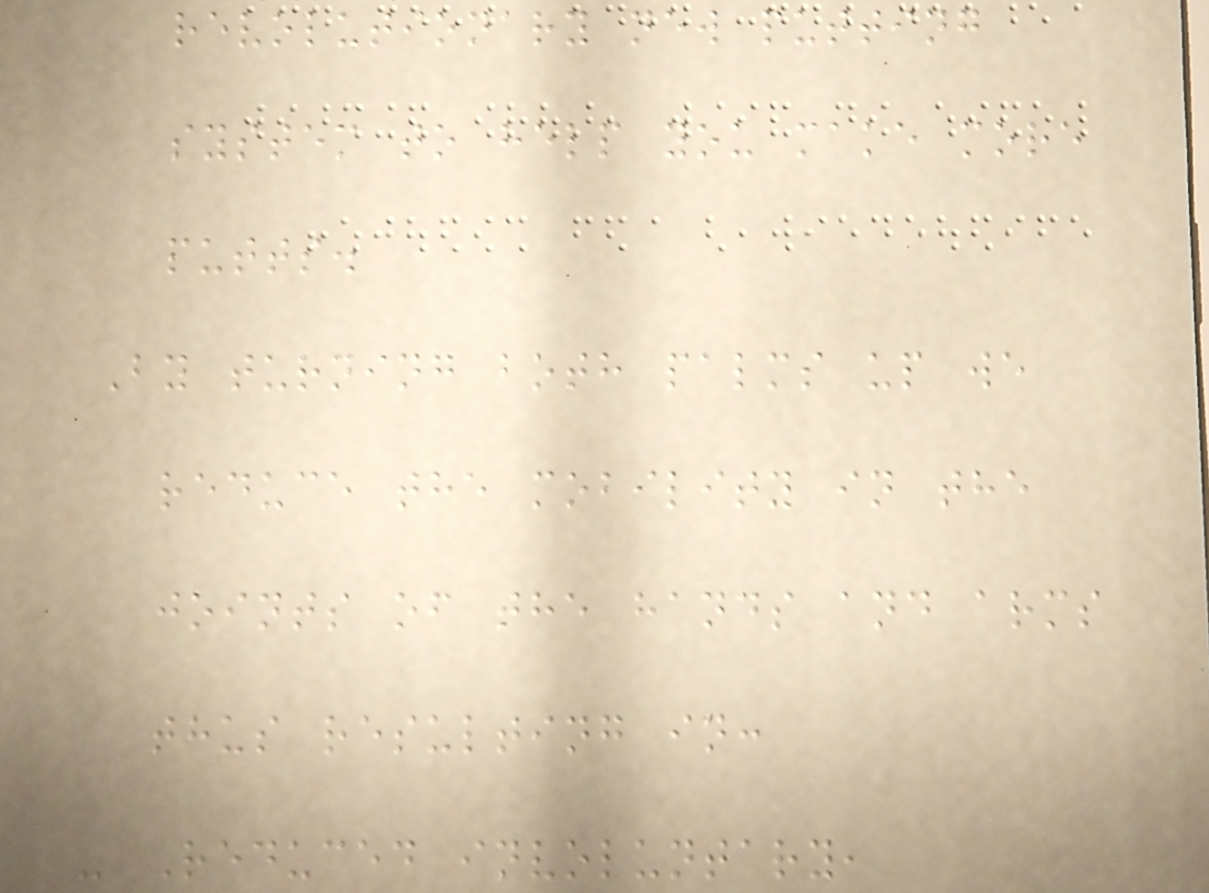revolutionary new putting
system to help you make more
putts.
By turning both palms up we
reduce the mobility in the
joints of the hands and arms
thus resulting in:
- Reduced involuntary,
